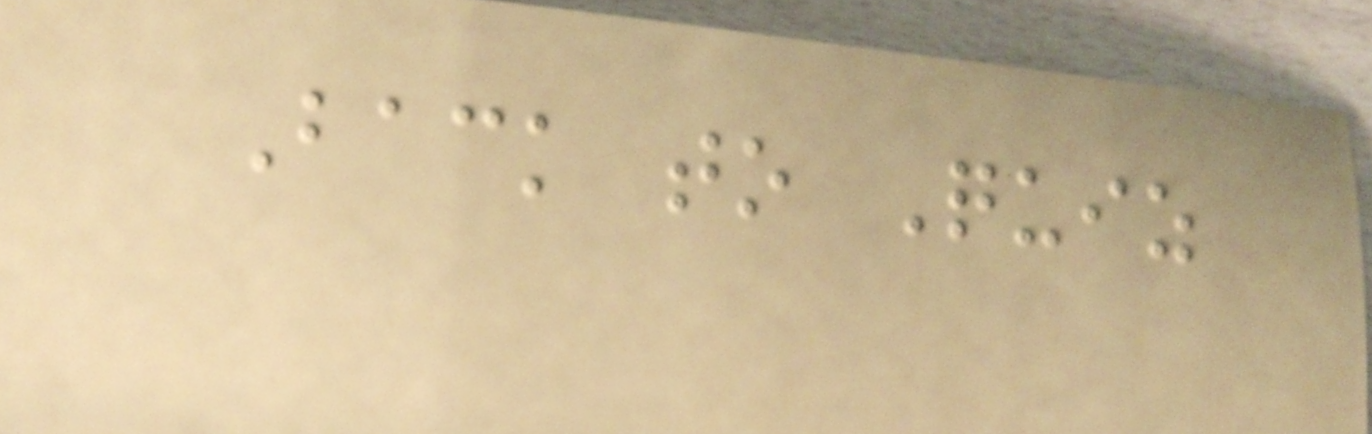Back to Quiz
